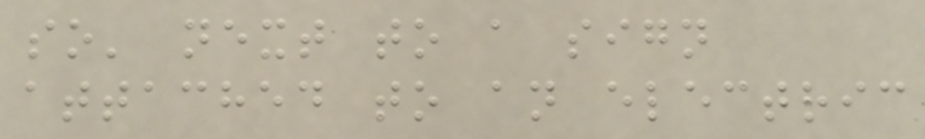so' next to a sign
attached to an electric
